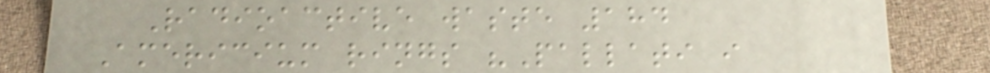Radioactive waste 184
Americium rings "Pallati i
